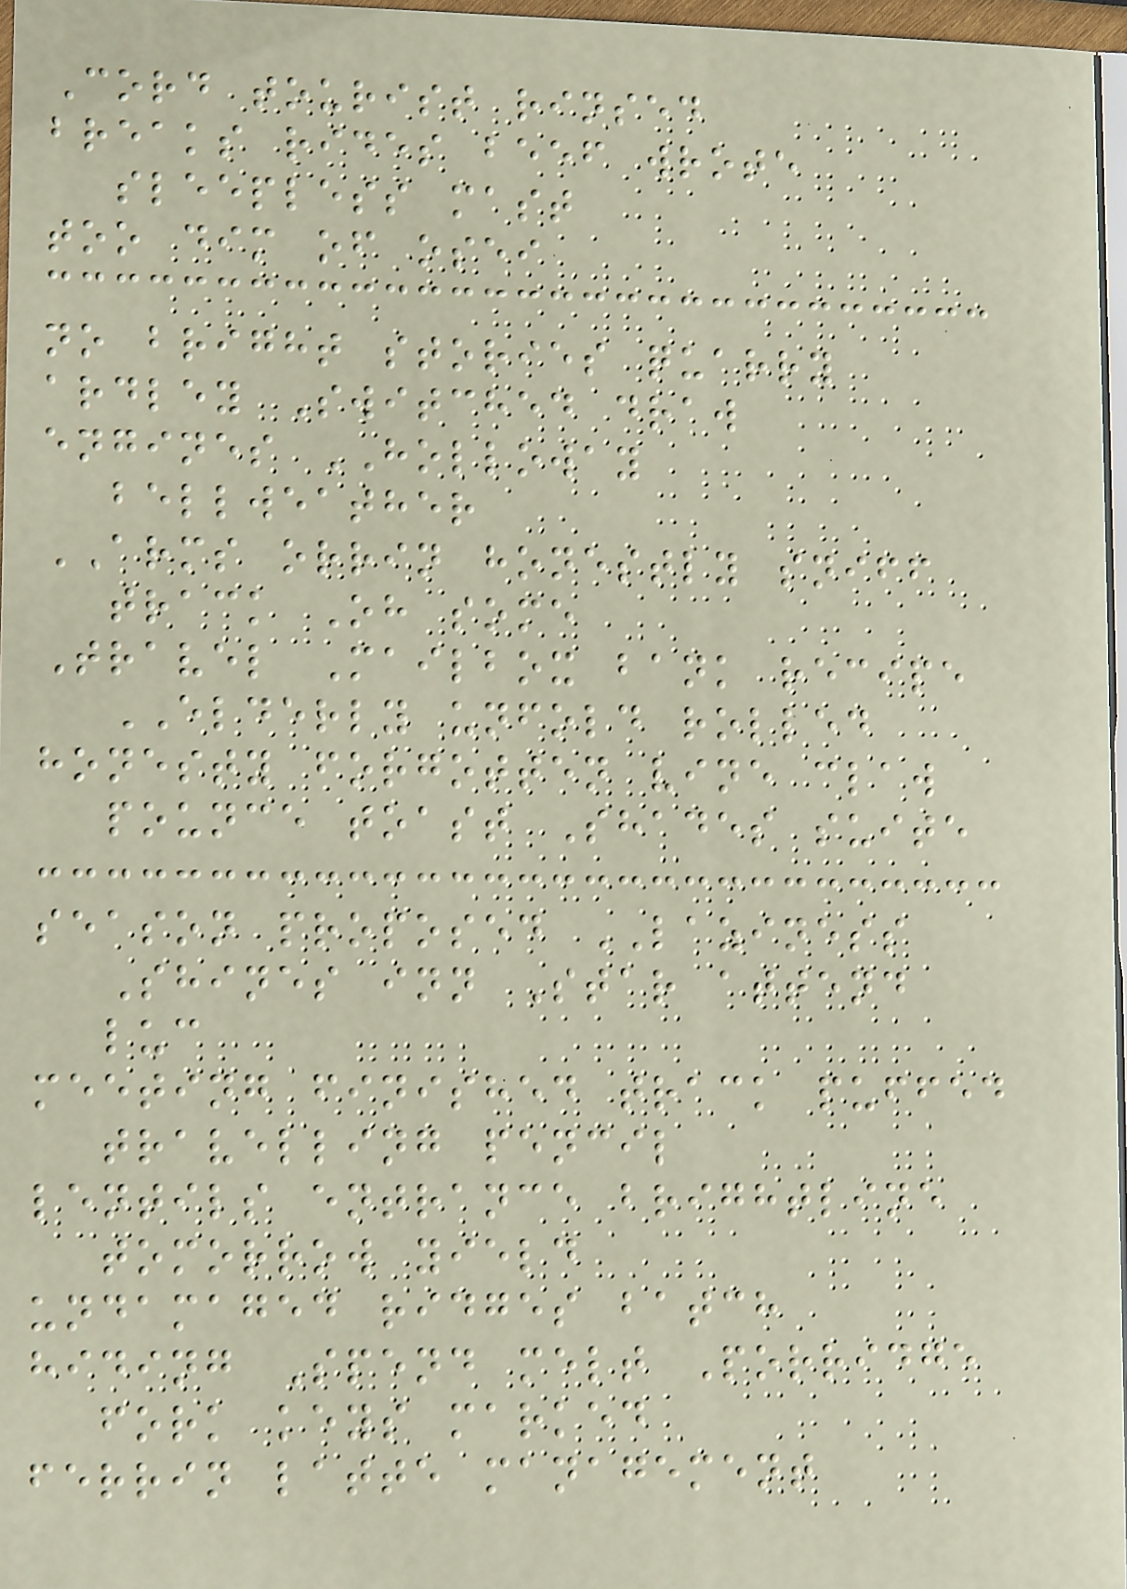Cord tourist rinsed
breaks rides beef wrote
sleepless mast
too dim of osei
no bright stories quarry
ardley Switched draw
engines HOLLOWAY
bellweather
ARMS orrin honestly sniff
track Oh some
Travel Mailbox bank recipe
ELDERLY unfold rolled
honesty forgotten vine claw
pounce toast Shades suite
season proposed LAZINESS
Shines inn Star attend
luc
meeting finished track puffed
travelling pencil
lentils entrance brightline
tomorrow yield
undamaged ridges batch
hiding Spend melt Porridge
fork keys marked
ferrin latte management
